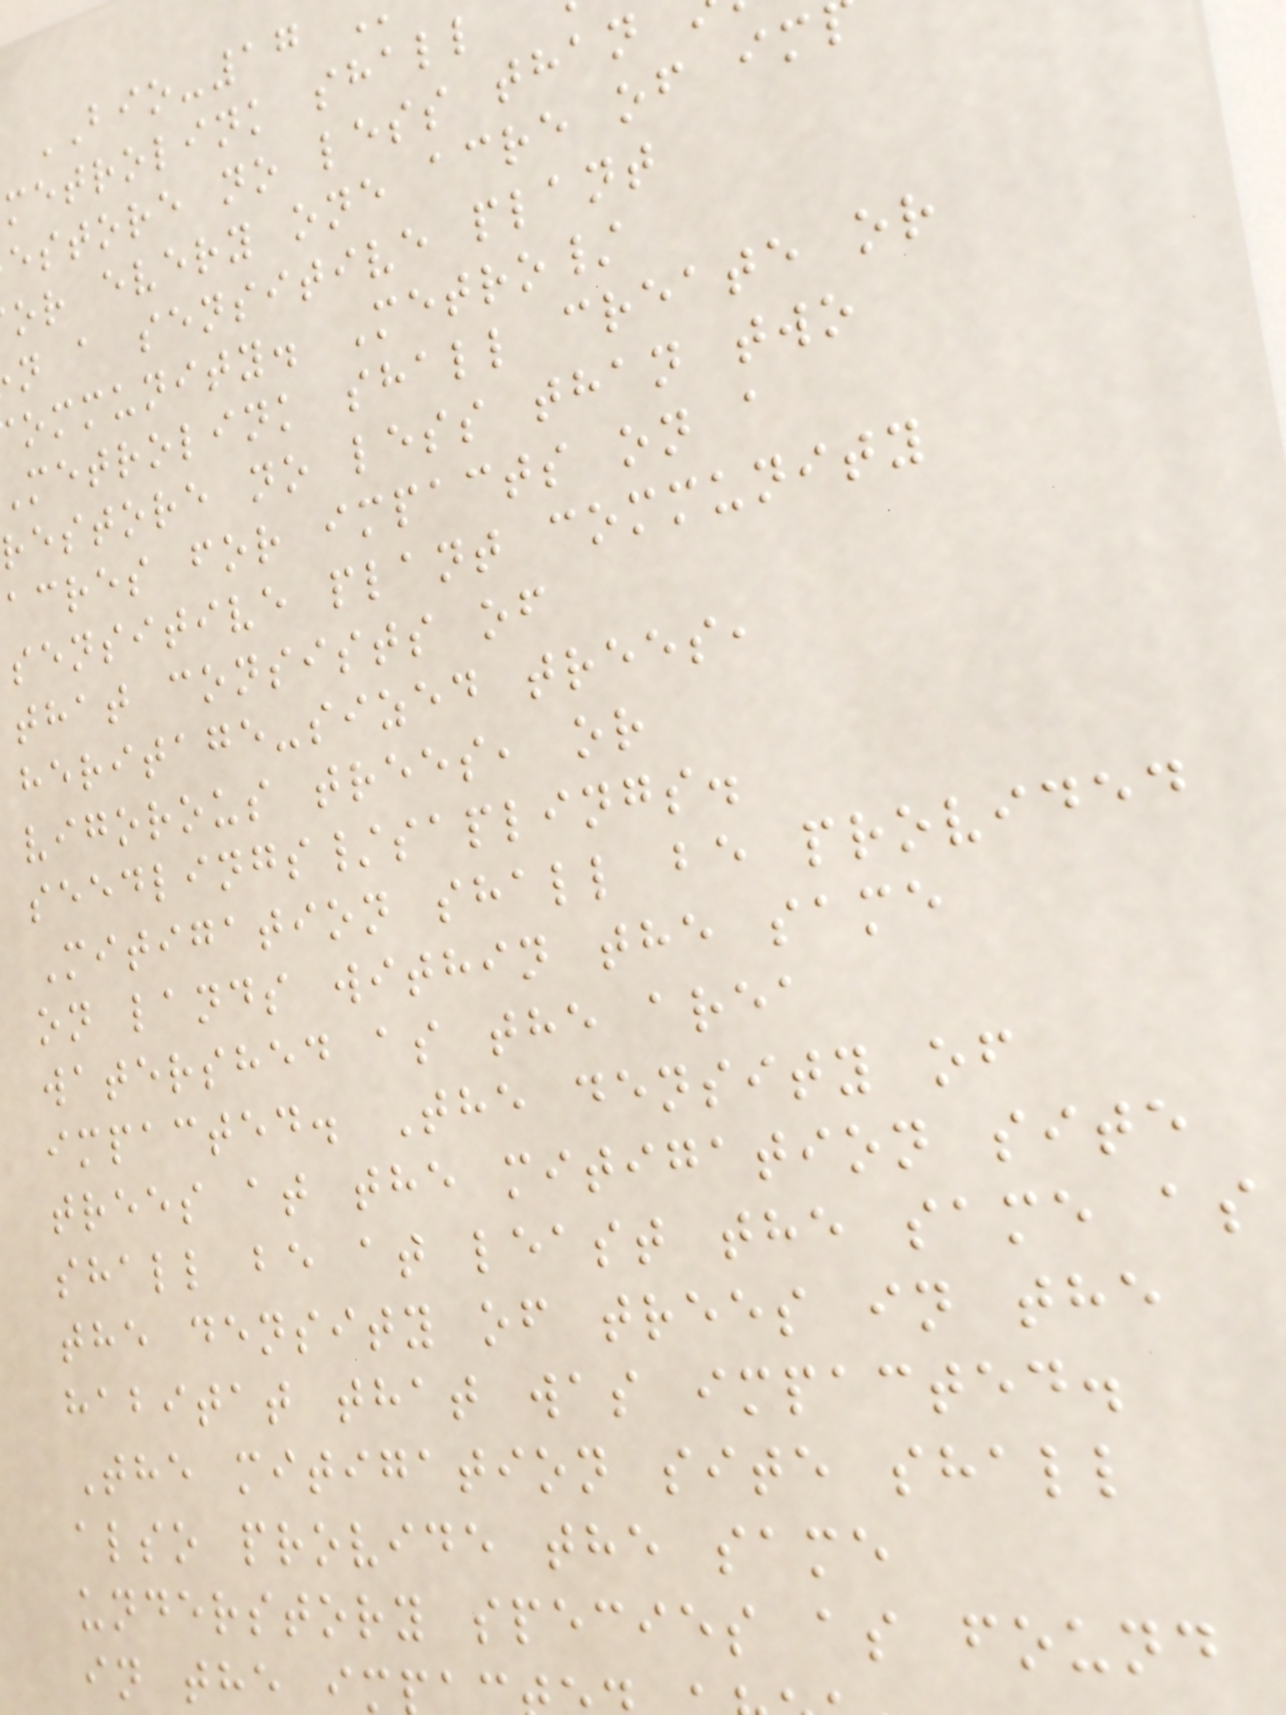BIO-17
metrolink shall
estore no less than
or every one acre of im
n a sensitive plant
ommunity. Metro/
metrolink shall create or
restore no less than two
acres for impacts on a
sensitive plant community
that consists of
heritage-sized trees,
vigorous trees, or
seedlings/saplings.
Mitigation shall be provided
on lands within the same
watershed as the area
impacted. The density of
trees at the mitigation site
shall be at least the same as
the density of trees in the
habitat that was impacted.
The mitigation site shall
also provide the same
understory species as found
in the im
